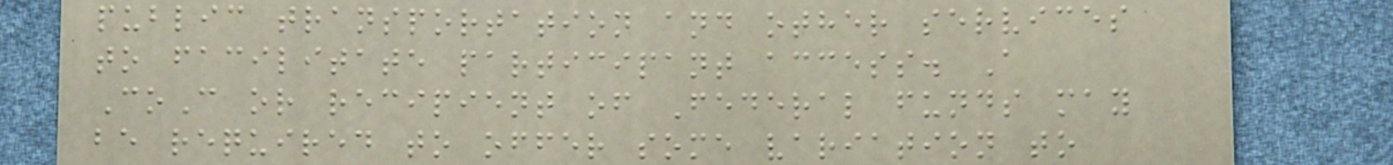public transportation and other services
to facilitate participant access. A
CoC or recipient of Federal funds may
be required to offer some variation to
